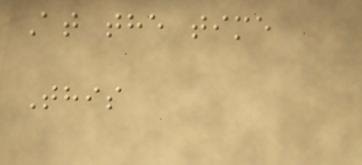At the time
This
